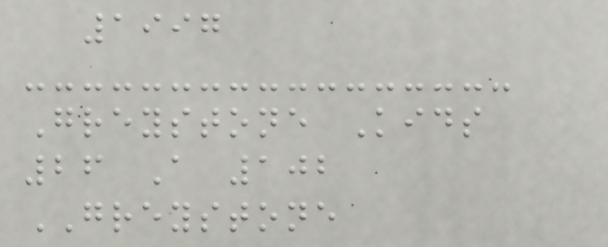1997
Greystone Kids
26 A 102
GREYSTONE
